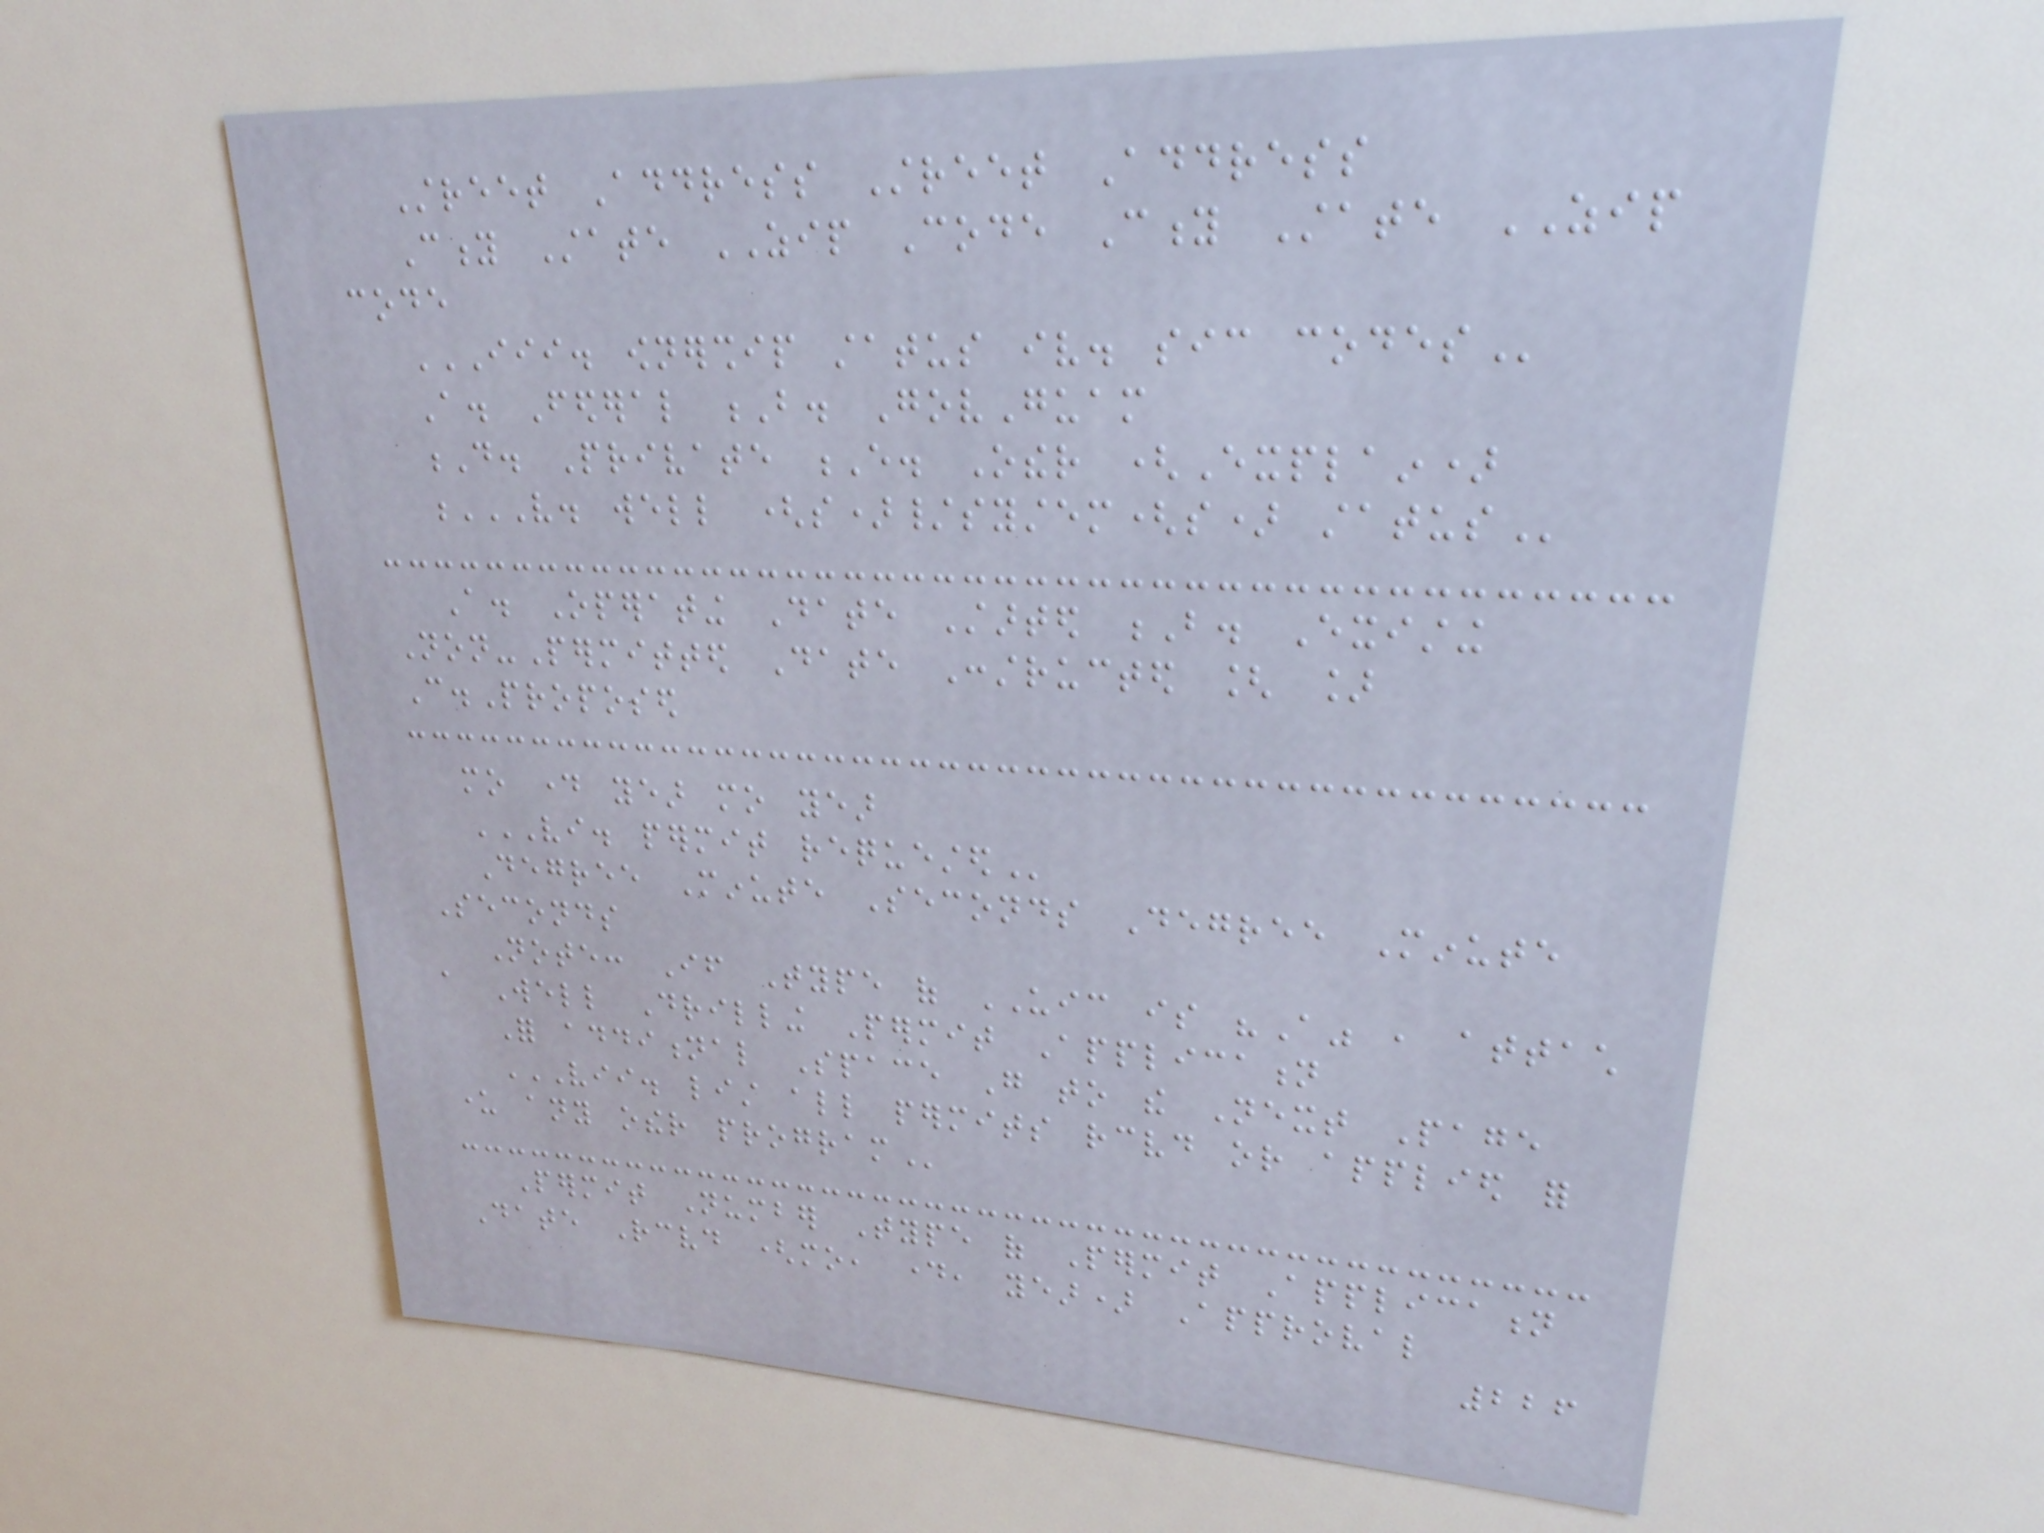Street Address Street Address
City State ZIP Code City State ZIP
code
III. OWNERSHIP STATUS IV. SIC CODES
A. Federal B. GovGuam
D. Private E. Other (Explain)
V. WELL (S)/SYSTEM(S) STATUS
A. Operating Date Started B. Existing
Non-Permitted Date Constructed [ ]
C.Proposed
mo day year mo year
VI. PERMIT REQUESTED
Degree Minute Seconds Degree Minute
Seconds
Note: If Type of UIC is "A" , attach
a Well Drilling Permit Application
For additional Space Go to the Next Page
VII. LIST ALL PERMITS RECEIVED OR APPLIED FOR
UNDER ANY OTHER PROGRAM
Permit Number Type of Permit Application
Date Received (mo, day, year) Approval
226
